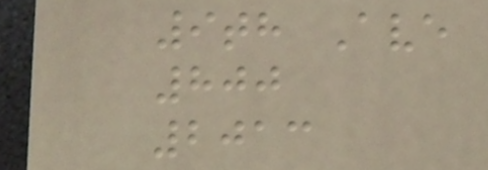9th Ave
800
2013
